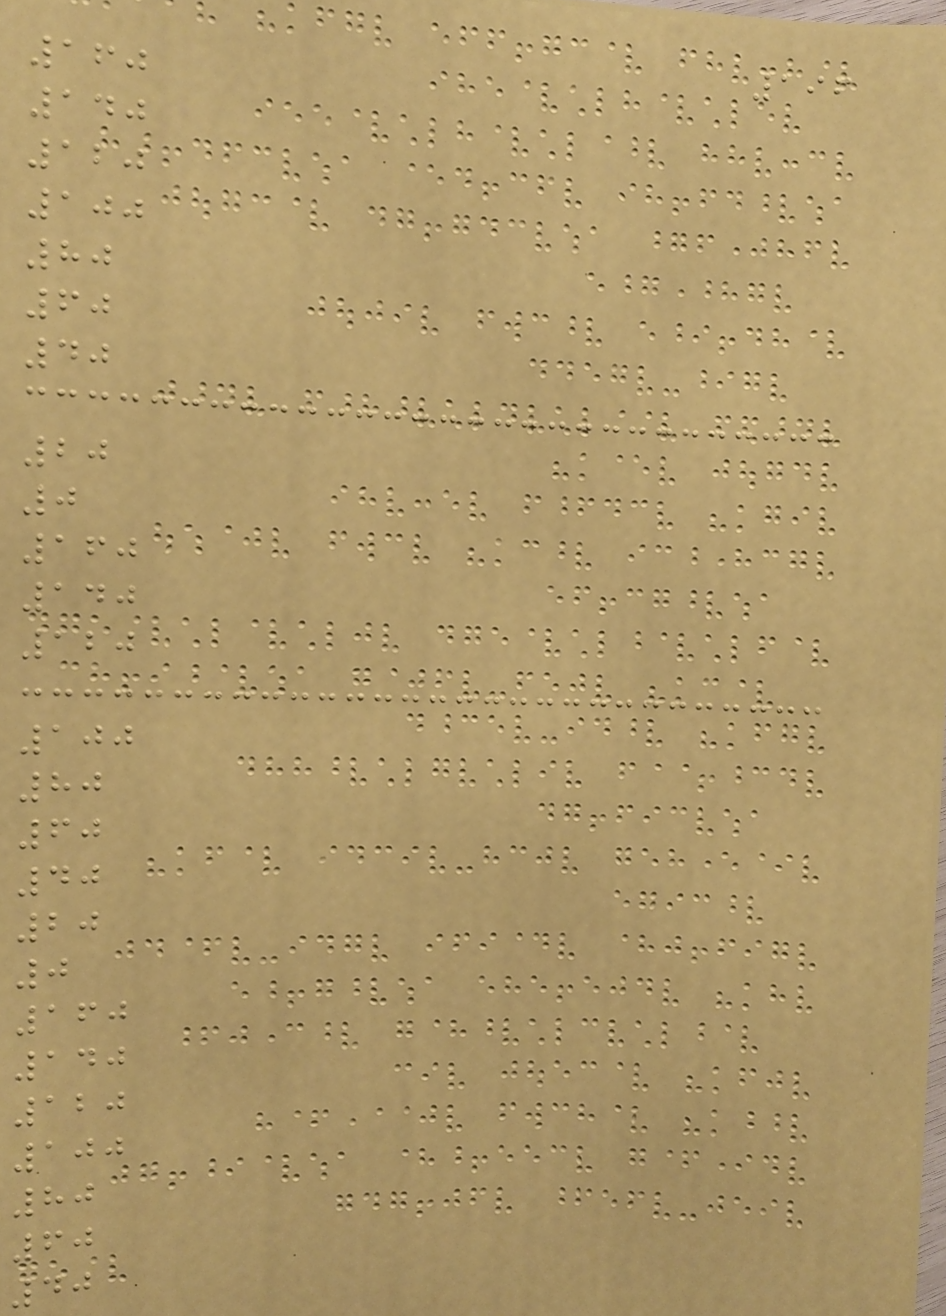196
160
140
120
100
80
60
40
20
0
160
140
120
100
80
60
40
20
0
160
140
120
100
80
60
40
